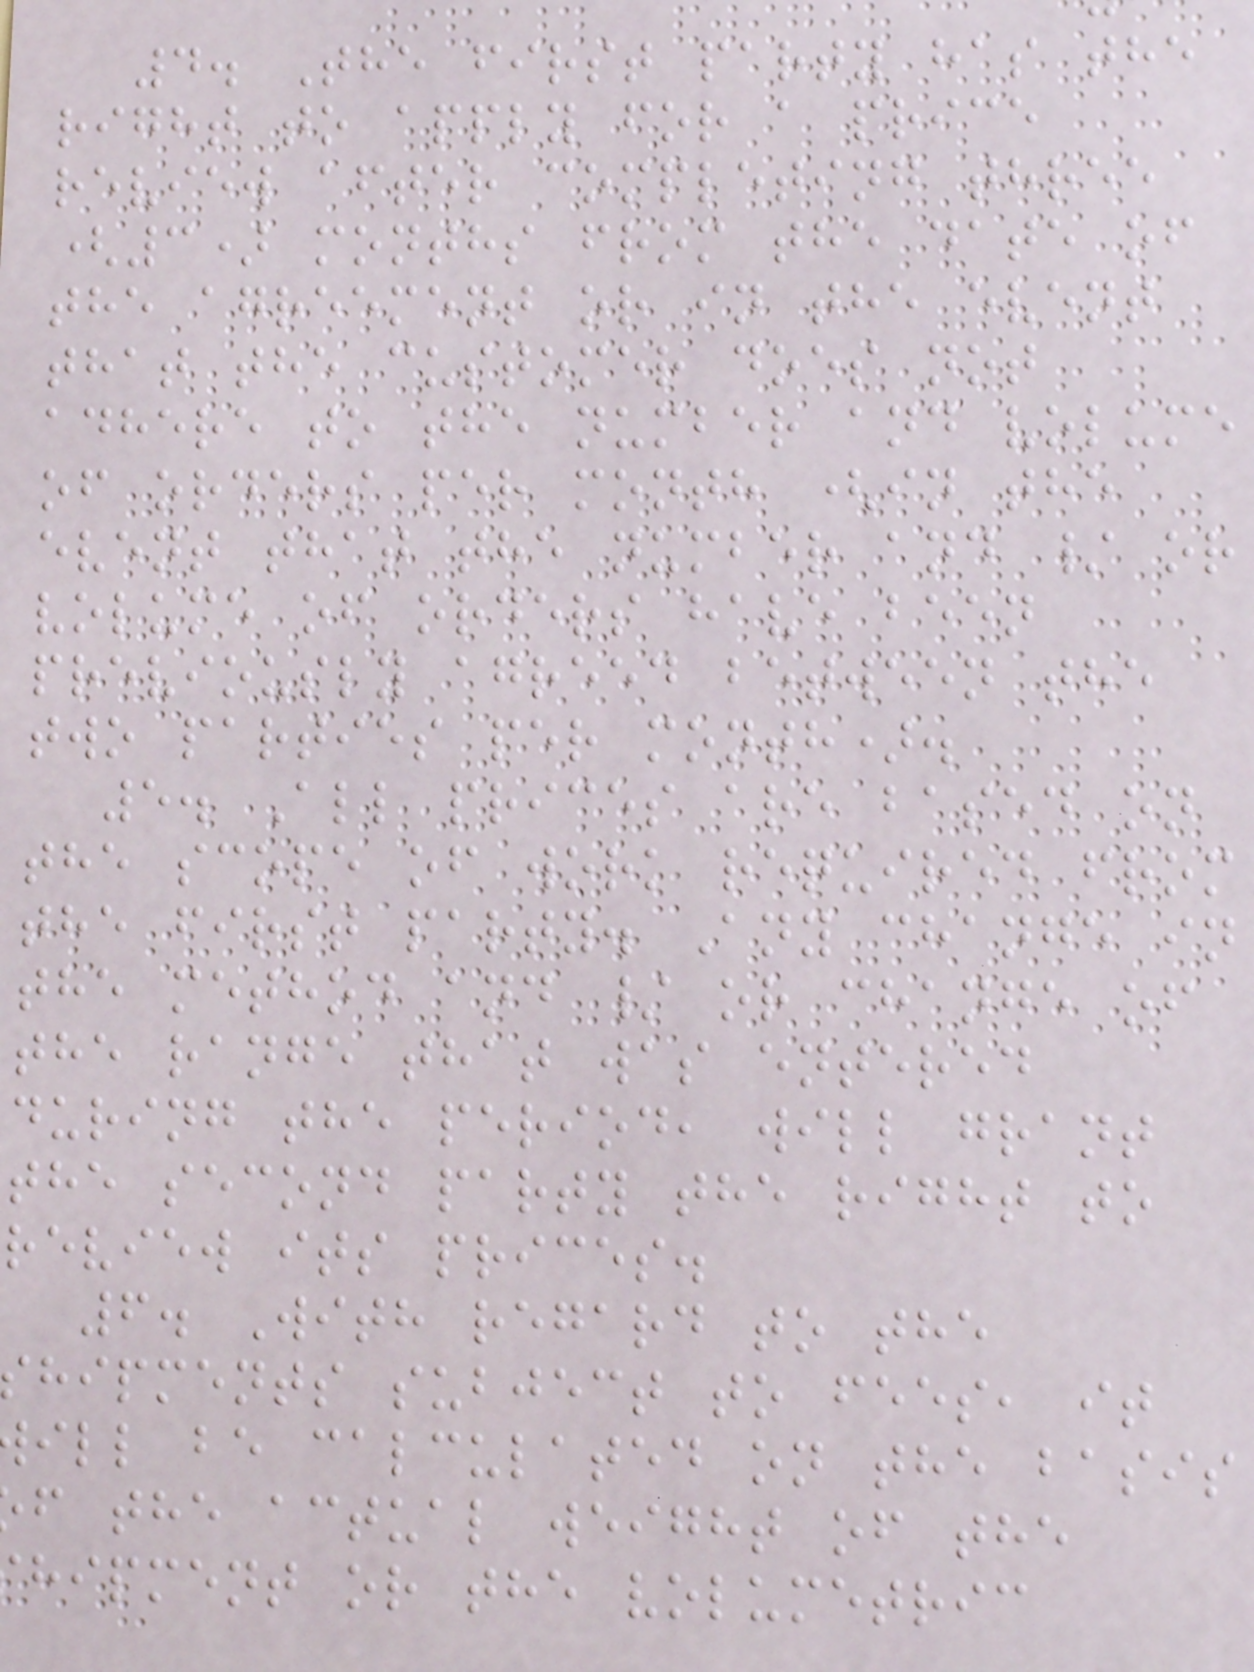4. The first party has the
right to apply for a price
review after completing three
(3) months from the date of
the agreement or in the event
that the customer does not
adhere to the number and volume
of orders per month (in the
event that the number and / or
volume of orders have been
previously agreed between the
two parties per month).
5. All prices are based on
the scope of work required from
the first party. Any change in
the method and / or change of
the range that was entered
during the period, will grant
the second party the right to
review its prices.
6. With regard to the
hipments subject to fees, it
ill be calculated on the basis
f the actual weight of the
hipment or the volumetric
